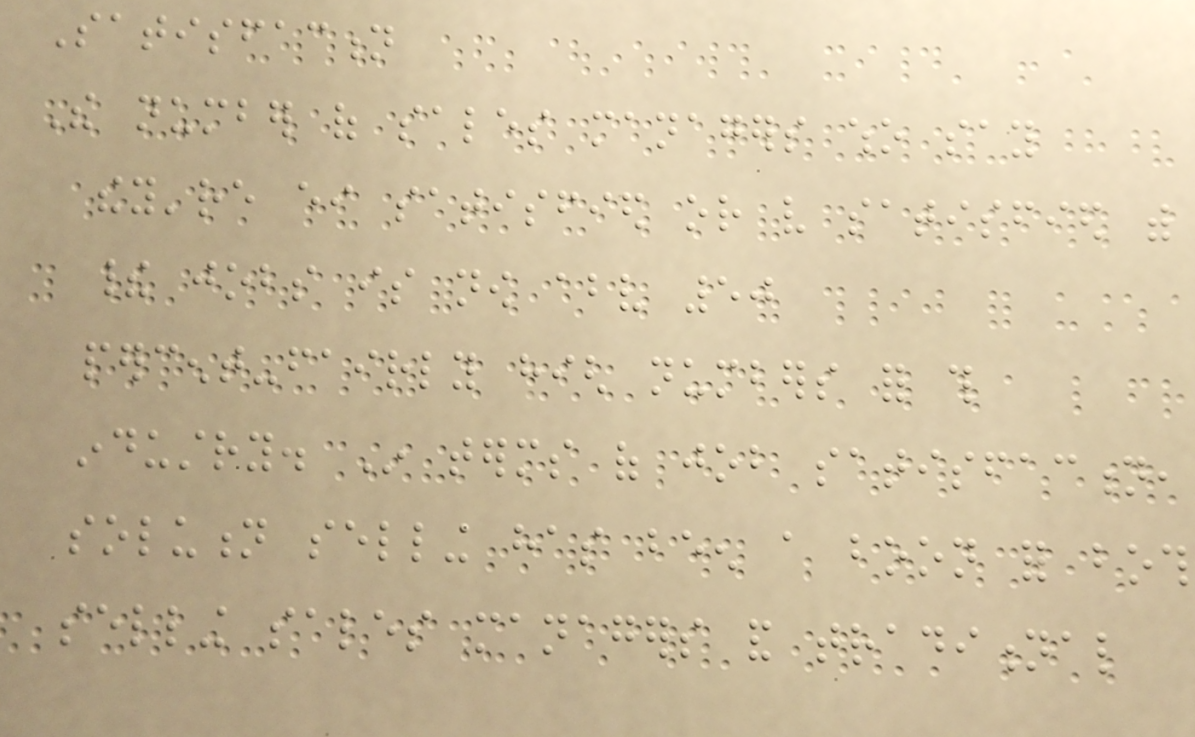Satisfaction
The number of sales managers who say
they're either satisfied or very satisfied with
their jobs is now above 50
percent-fairly high numbers for this
industry. In terms of job satisfaction,
solution selling has been a boon for both
selling sales managers and traditional
